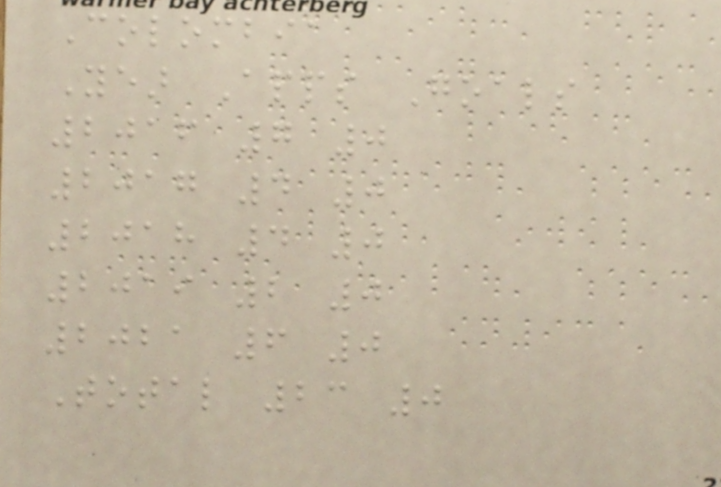Colombia
Year Apps Goals
2016 7 0
2017 4 0
2018 4 0
2019 2 0
2021 6 0
Total 23 0
